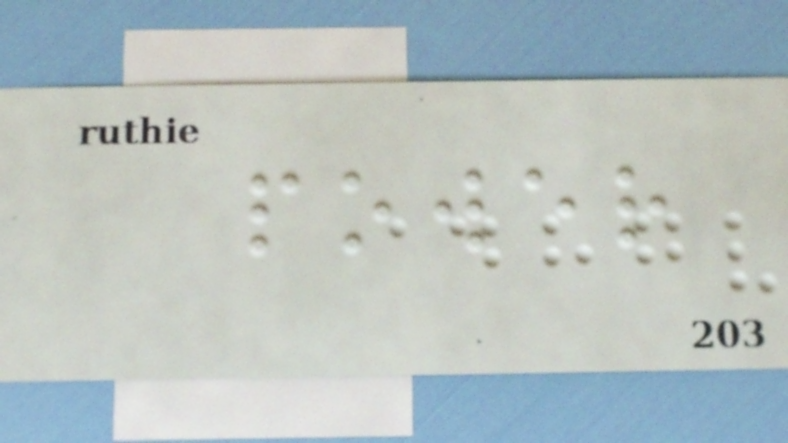power
